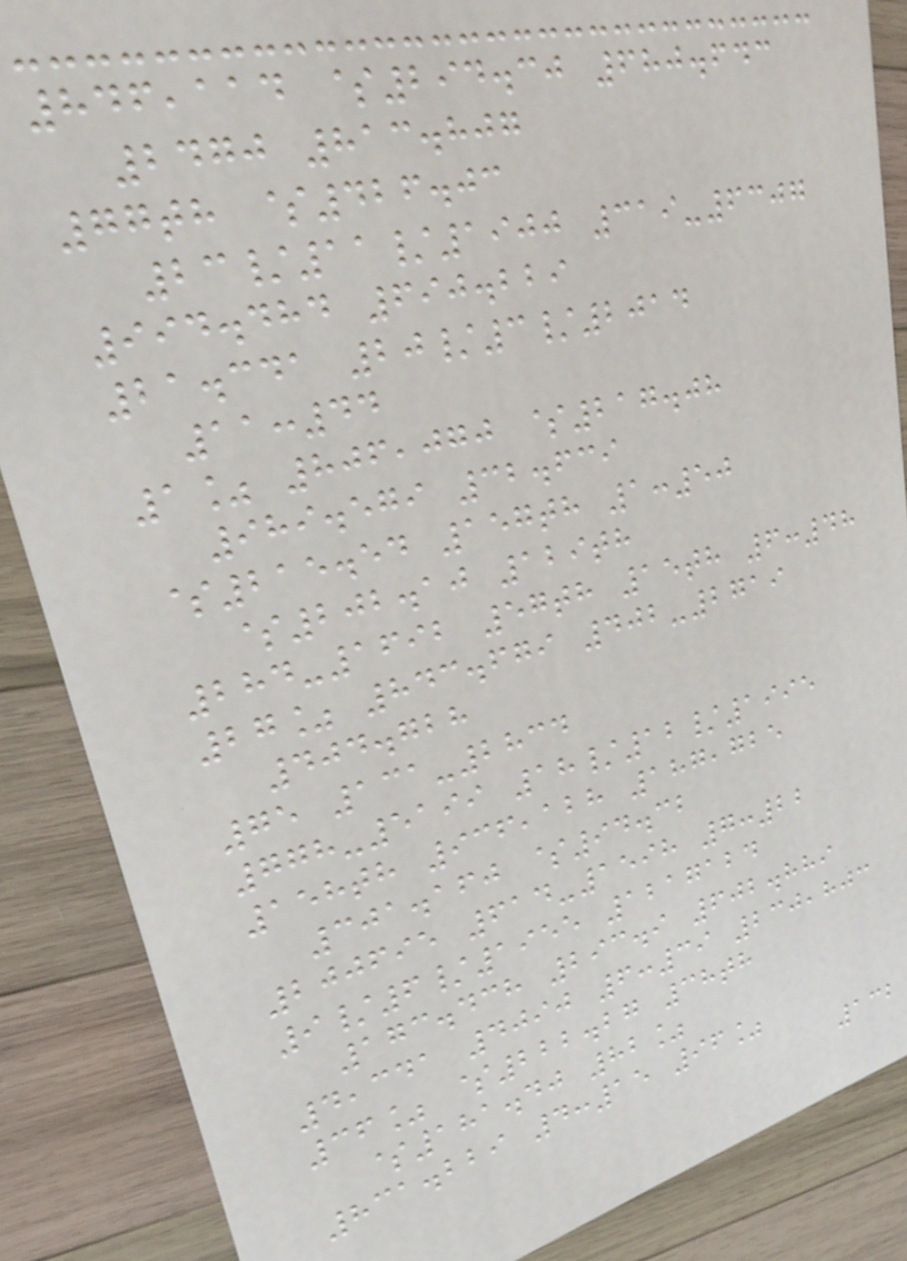846,114 $294.30 680.643
2470 813.807
77th $426.03
23/11/1900 319-6307
994.484 690.229
21.341 20/3/2014
11:44
1% 806,070 $217.08
989.579 32.639
$215.54 157th 1:50
$202.10 129th
284-1692 57th 15th 6:48
27% 843.679 402-2719
404.728
75 131-2834
778-5199 18/12/1995
158th 936,128 187,725
301.160 $94.32
200695 614-1598 7:22
9/6/1955 1217124
173.438 293.9 602.889
4,341 4090 6:39 230,803
36% $222.27 38th
$181.40 82%
831.229 4:15 96%
132
